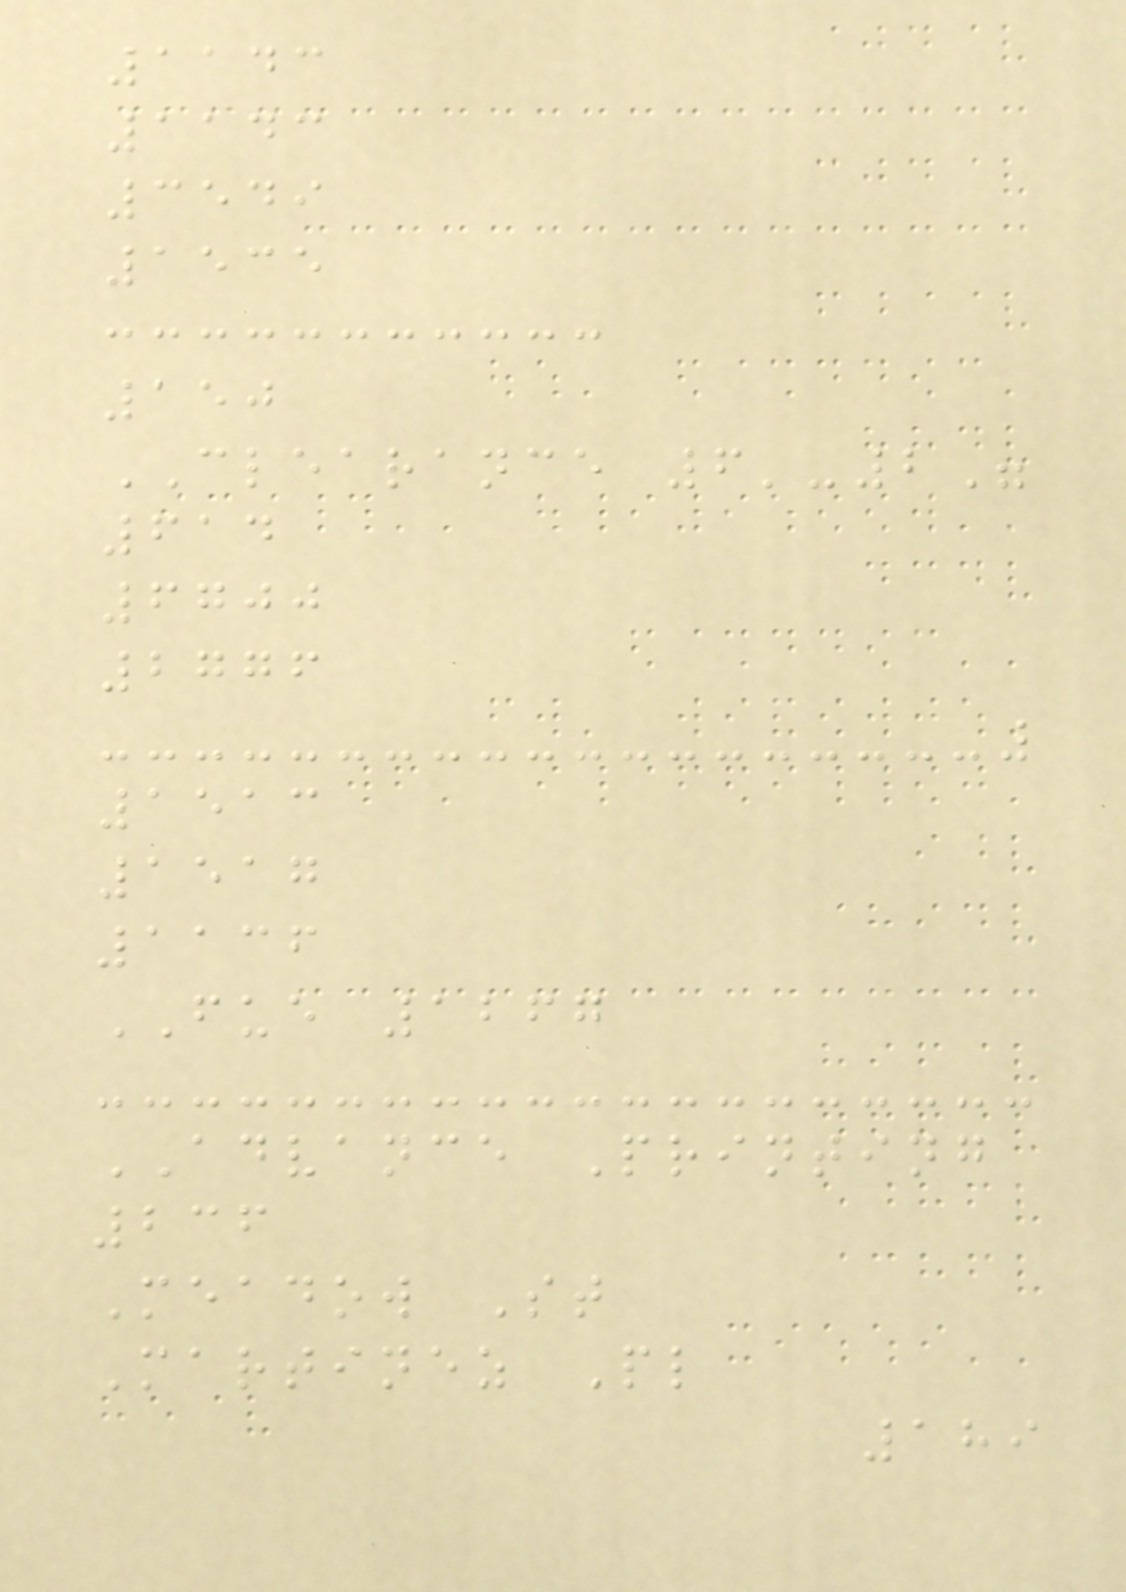1143
1143
3549
1535
150
CLEARANCE 6'-2"
614
6700
2776
1513
1517
1136
FUE 1267
ADVANCE Printing
236
Meadow St
Martinez Pl
189
